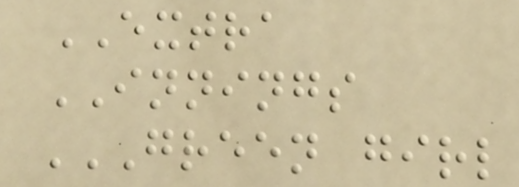EXTRA
INNINGS
GREEN GIRL
